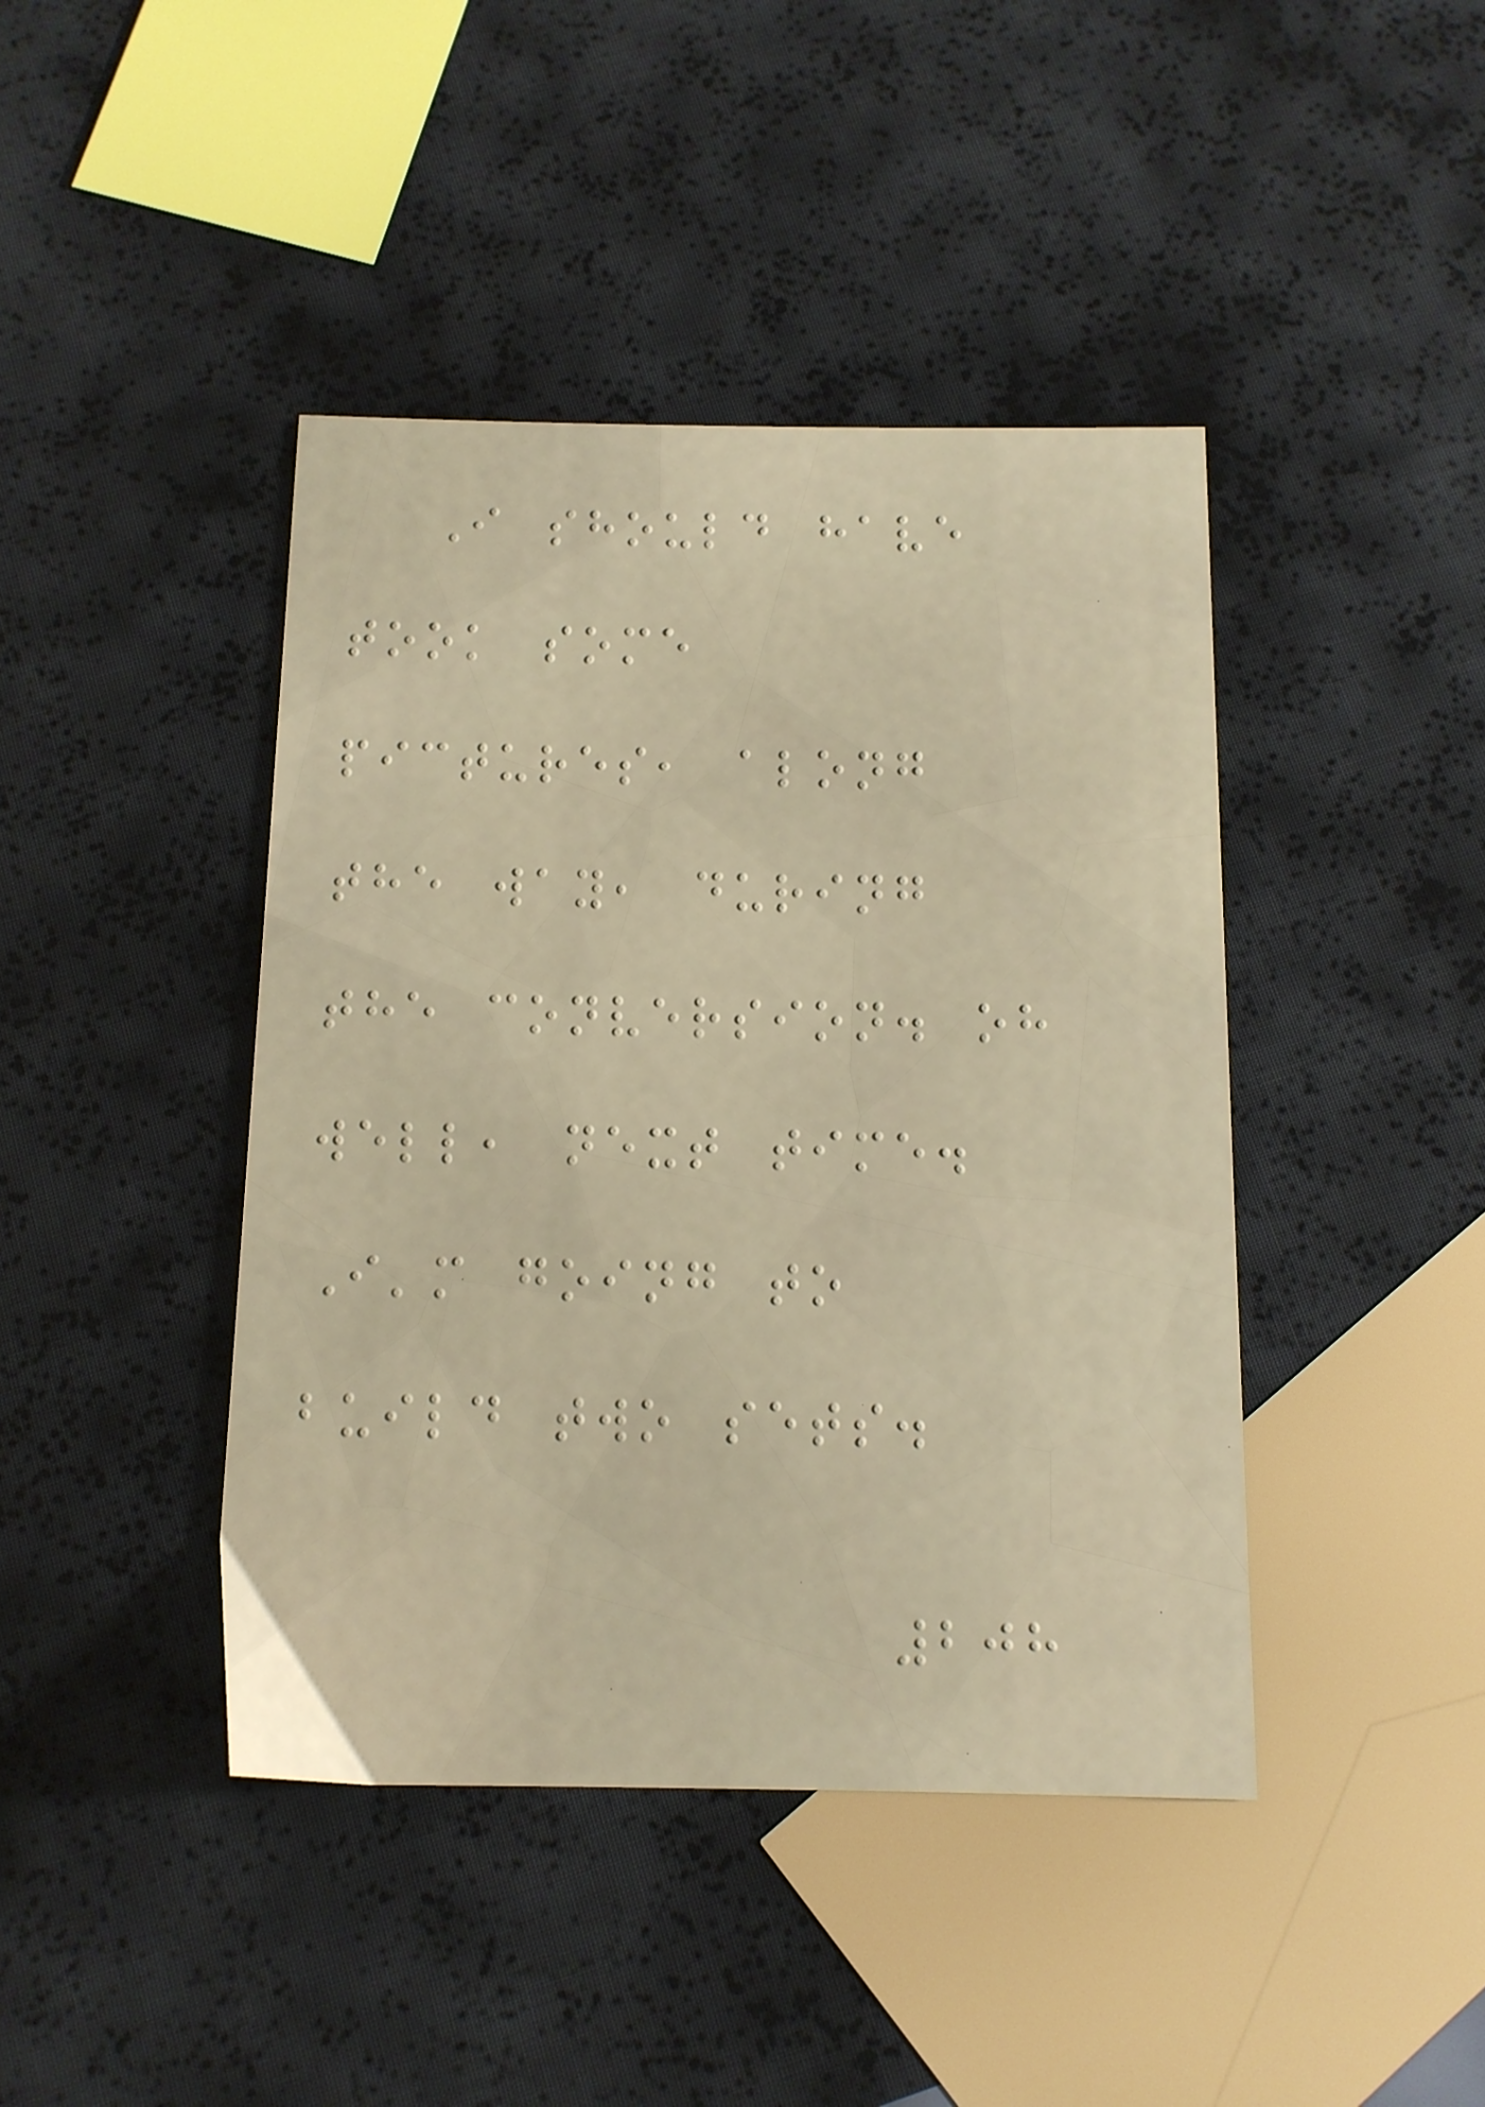I should have
took some
pictures, along
the way, during
the conversion. oh
well, next time.
I'm going to
build two sets.
208
